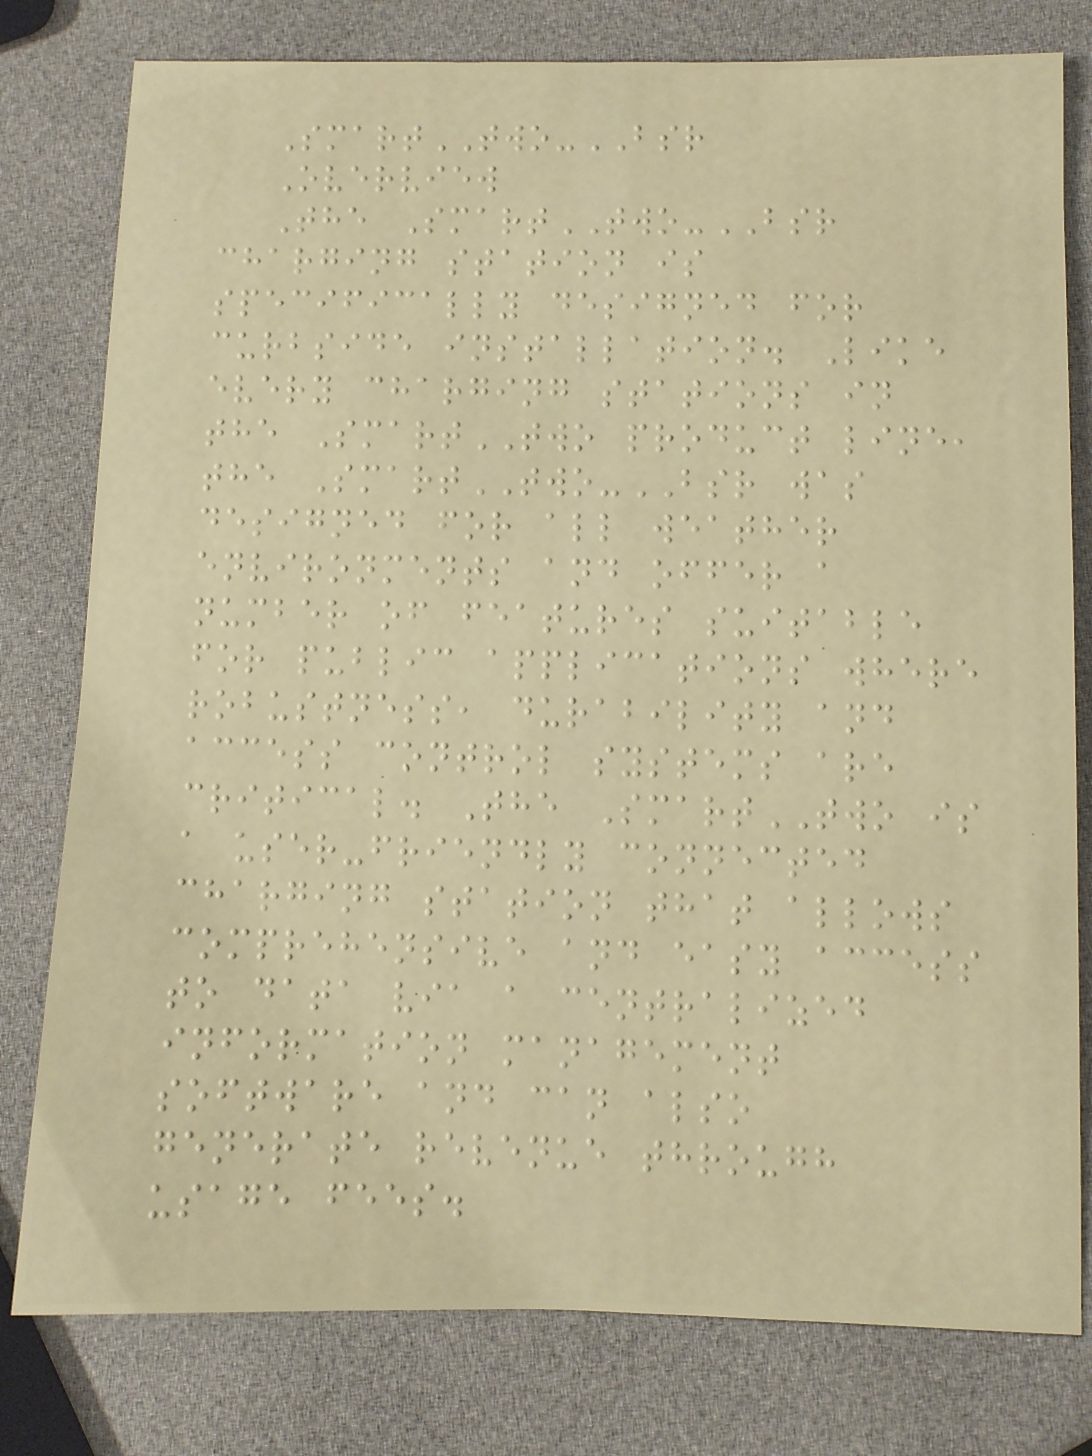SmartTWO-BSR
Overview
The SmartTWO-BSR
charging station is
specifically designed for
curbside installation. Like
every charging stations in
the SmartTWO product line,
the SmartTWO-BSR was
designed for all weather
environments and offer a
number of features suitable
for public applications where
robustness, durability and
access control systems are
critical. The SmartTWO is
a user-friendly connected
charging station that allows
comprehensive and easy access
to data via a centralized
information management
software and can also
generate revenue through
usage fees.
